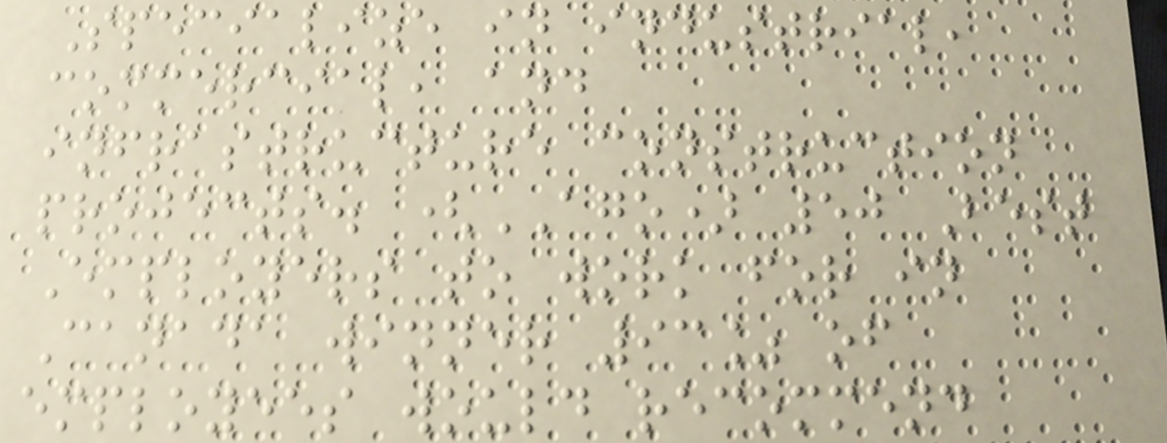Specialize in industrial,
commercial, and
infrastructure construction
projects. (AGO) 50 Best
Employers to work for in
Canada winner 93% of
employees would recommend
